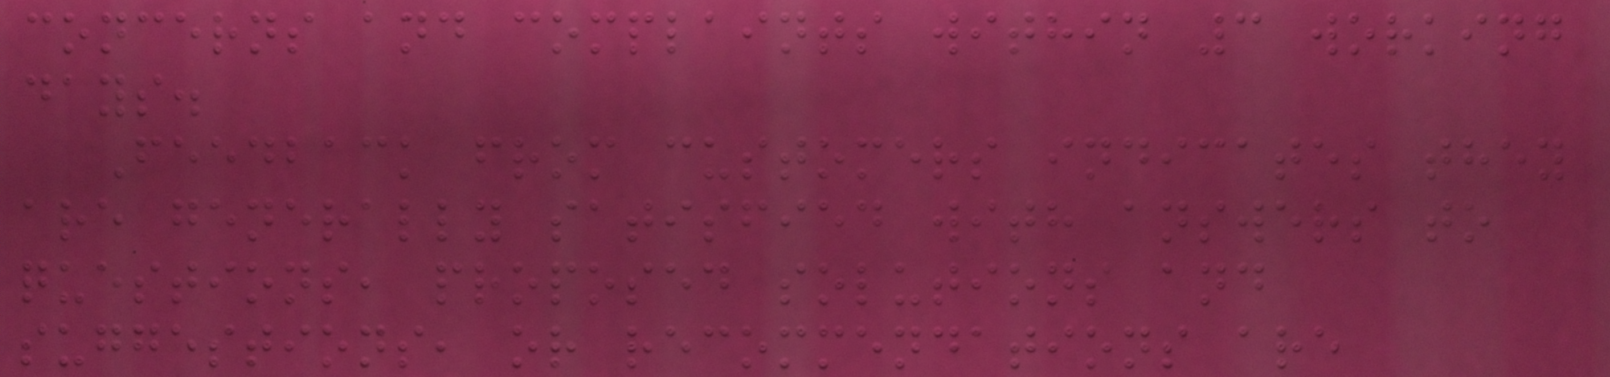concerns and complaints within 3 working
days.
Feedback from customers indicates they
are generally satisfied with answers to
questions, proposed solutions and
suggestions, or recommendations are
